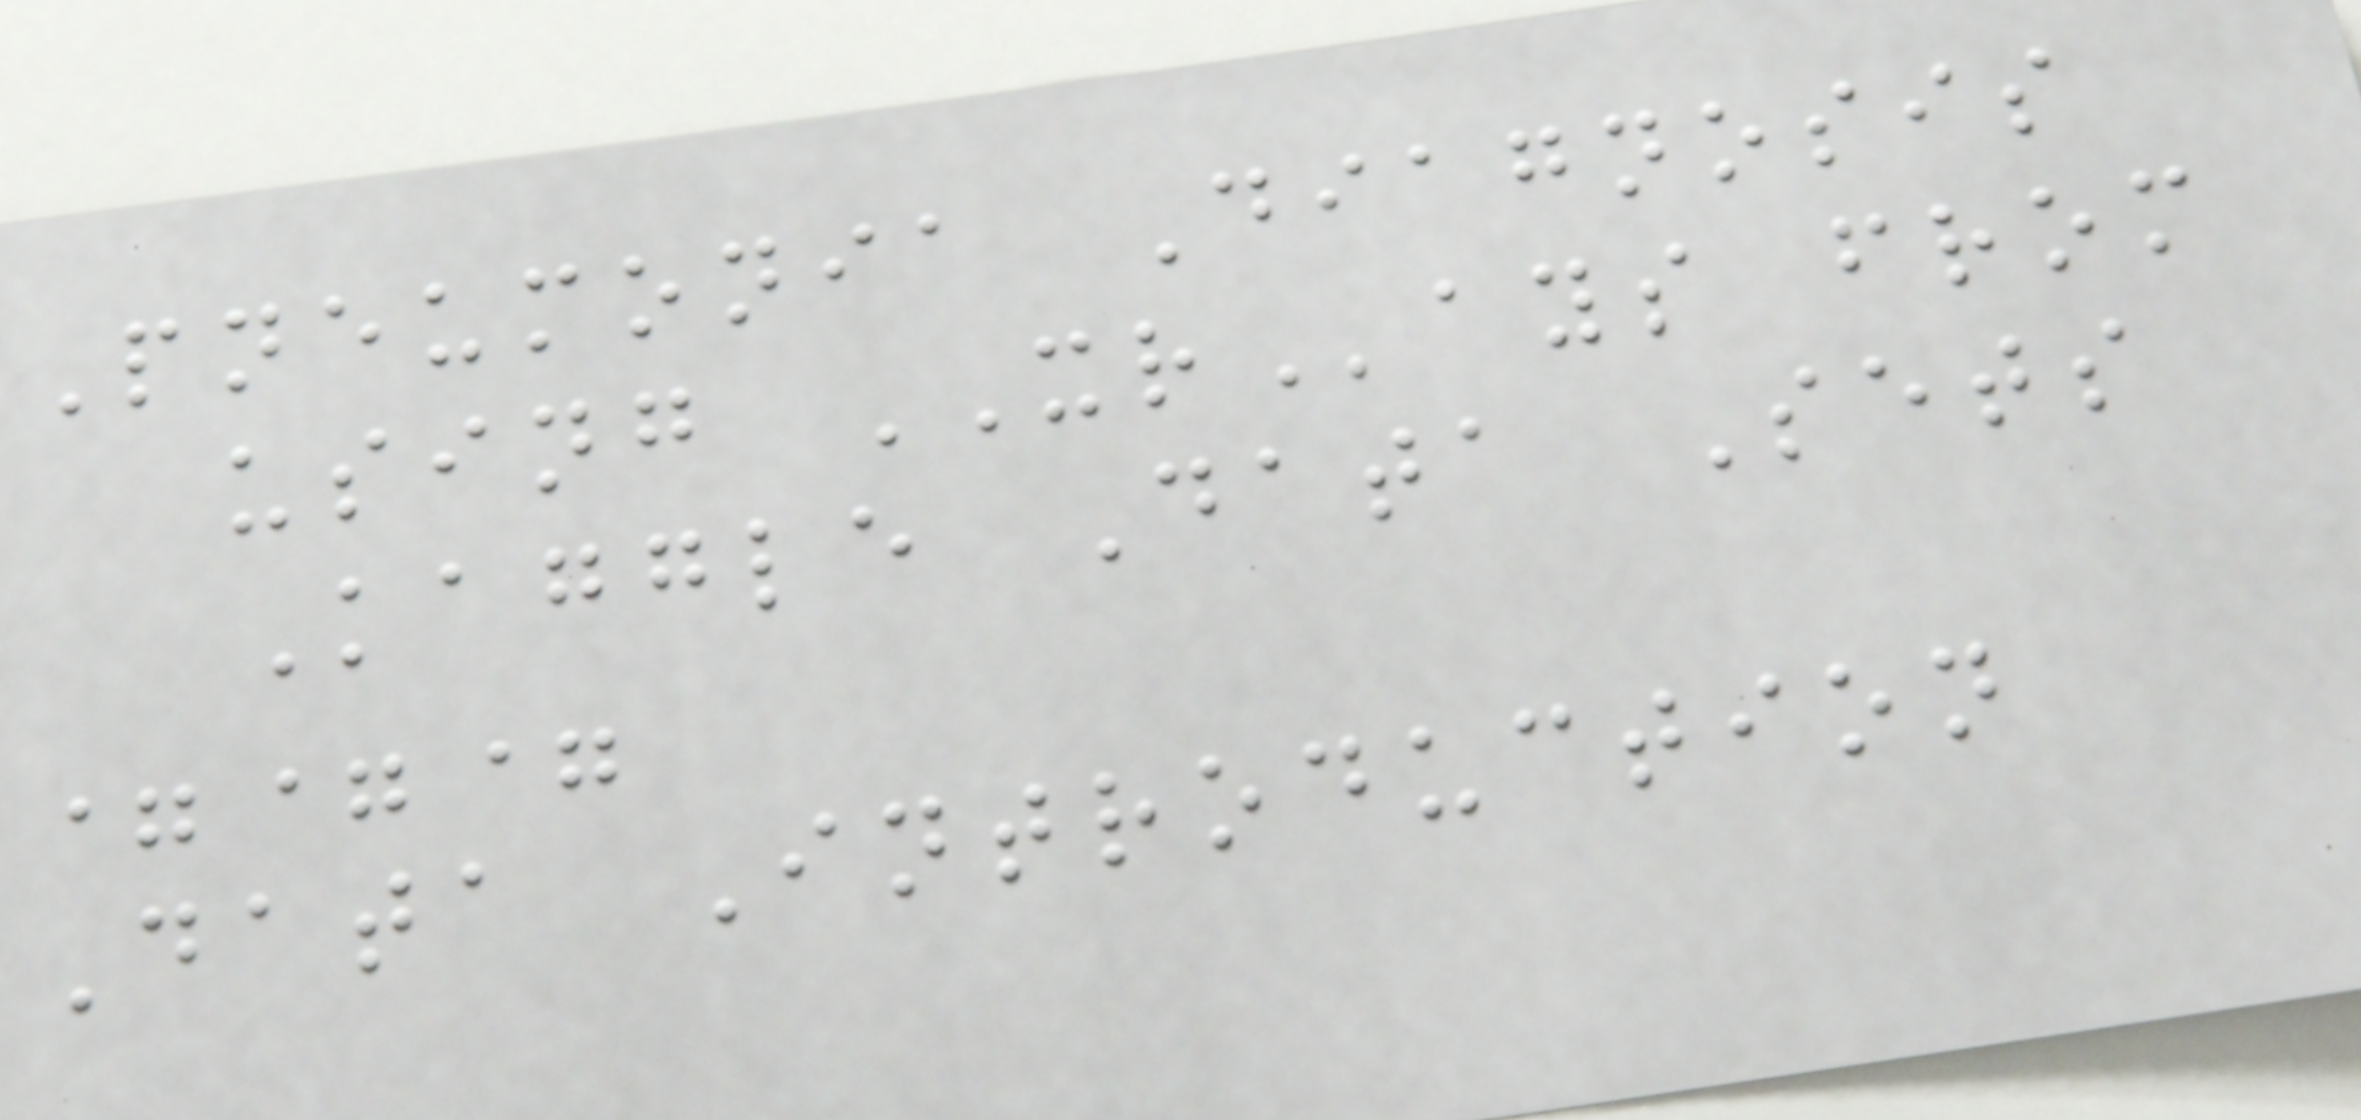Pneumonia Diagnosis
using XRays from
Kaggle Data Sets
===
Data Introduction
